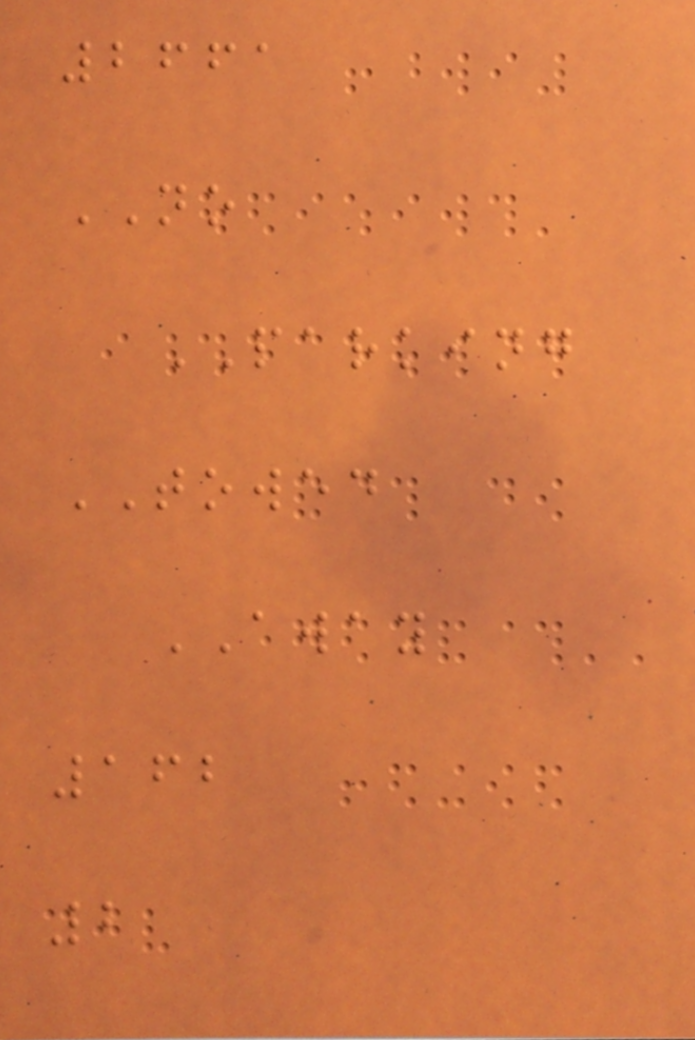2661
NO
PARKING
TOWED
AWAY
162
2
